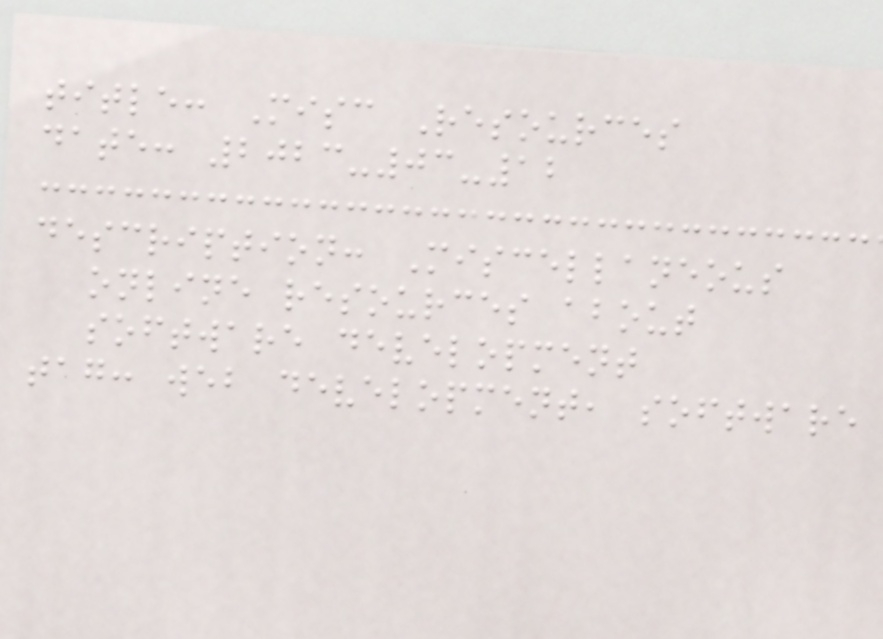title: Misc Resources
date: 2023-03-12
description: Miscellaneous
online resources about
software development
tag: web development, software
